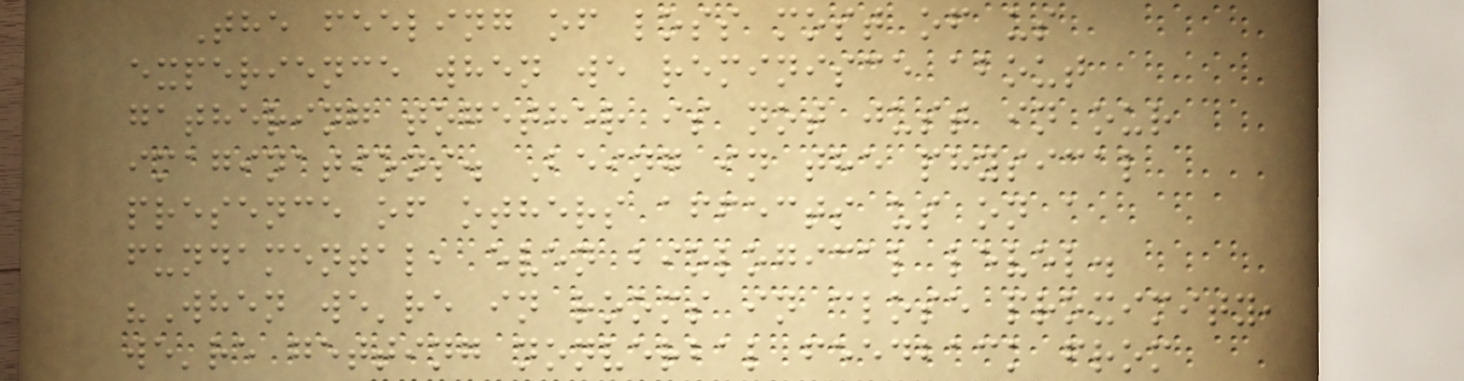The feeling of loss most of us
experience when we reminisce about
gathering together is not just in our
imaginations. Being in the physical
presence of others affects us on a
fundamental, even biological level.
"When we're in rooms in close proximity,
we're getting nonverbal feedback from
